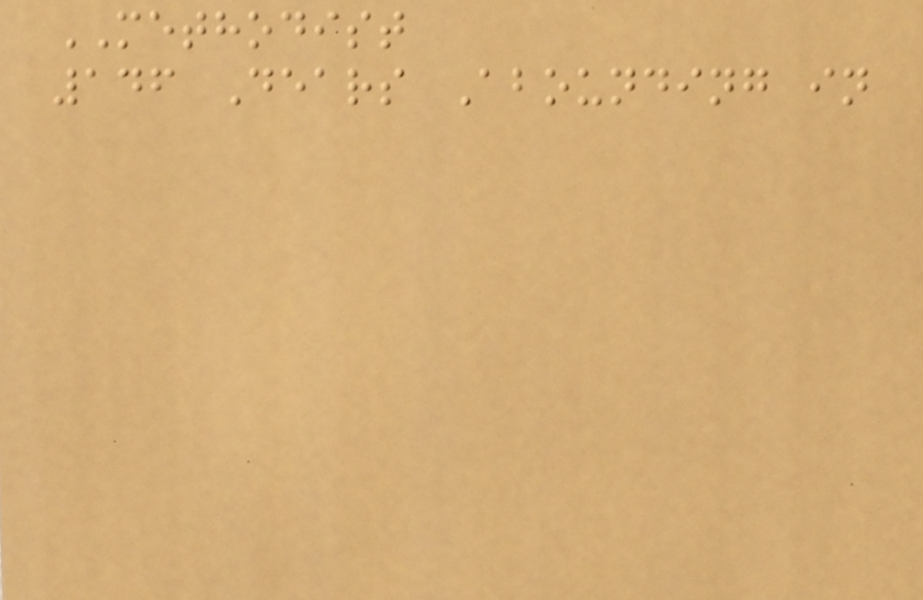METHODIST
146 Dears Abounding in
